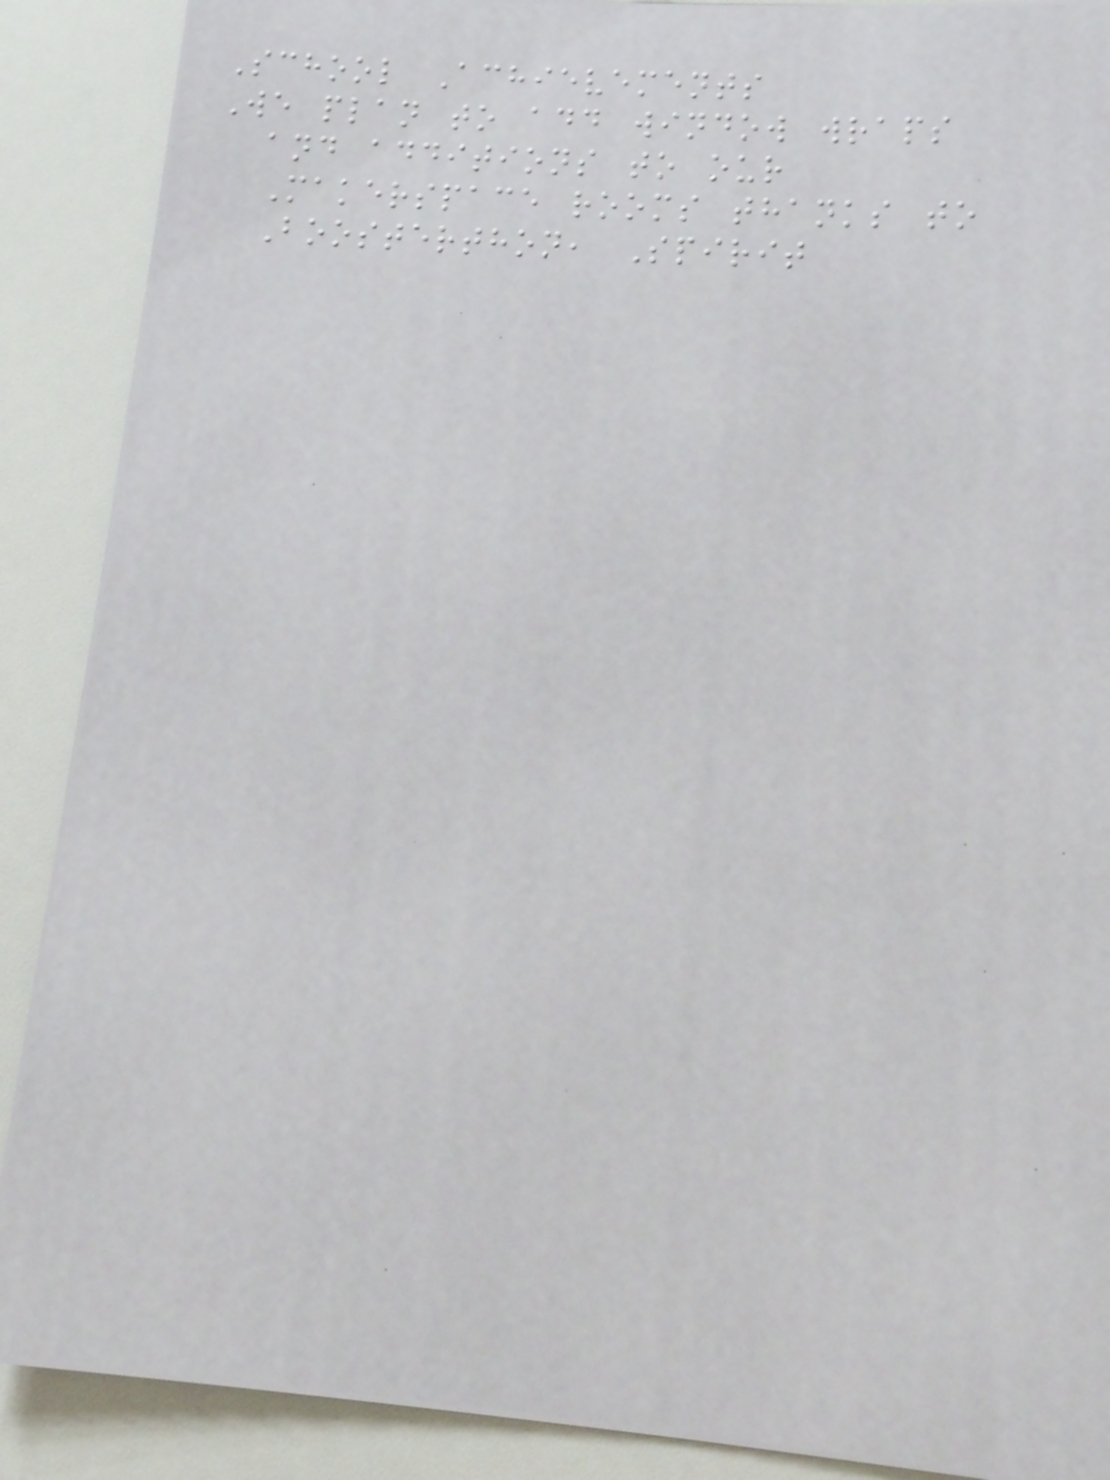School Achievements
We plan to add window wraps
and additions to our
Makerspace rooms thanks to
Boosterthon, Spirit
